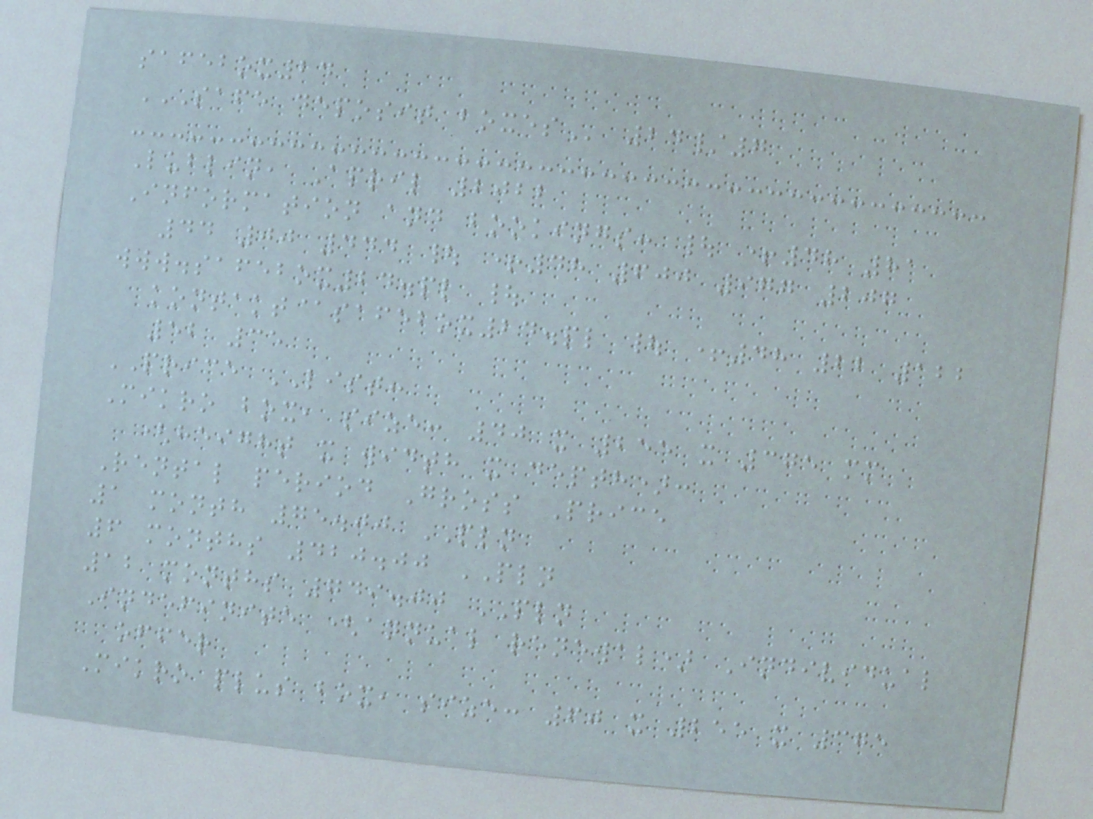safebox24
SAFE DEPOSIT BOXES 24/7
Lublin, April 2022
Information and bookings: | +48 81
44 00 444 | +48 600 977 207
www.safebox24.pl |
kontakt@safebox24.pl | +48 22 122
52 35
PRICE LIST:
Mikro box, size: 40 x 255 x 375 mm
(height x width x depth):
Rental period Gross Price
1 month 75.00 PLN
6 months 420.00 PLN
12 months 749.00 PLN
Indefinite (annual renewal) Individual
offer
Mikro plus box, size: 60 x 255 x 375
